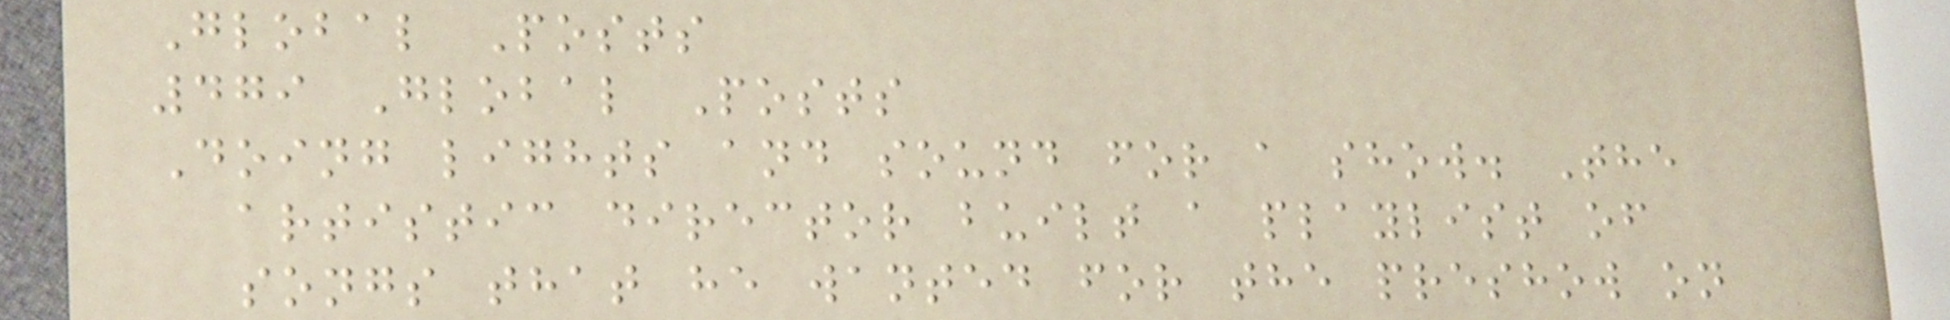Global Posts
479 Global Posts
Doing lights and sound for a show. The
artistic director built a playlist of
songs that he wanted for the preshow on
